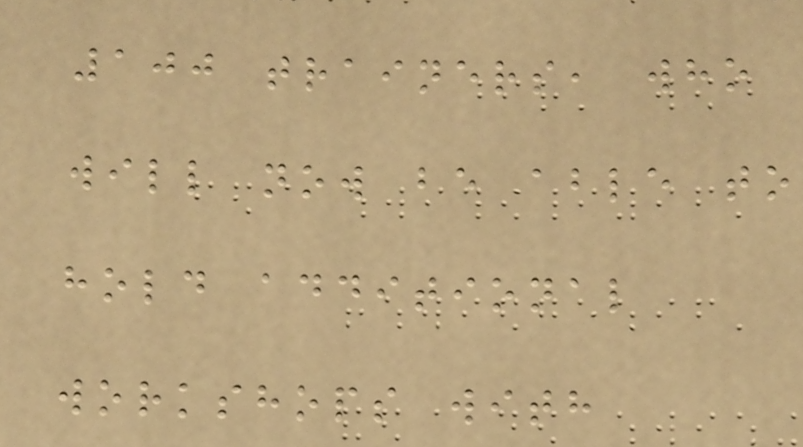100 trainers, who
will now be able to
hold additional
workshops with
